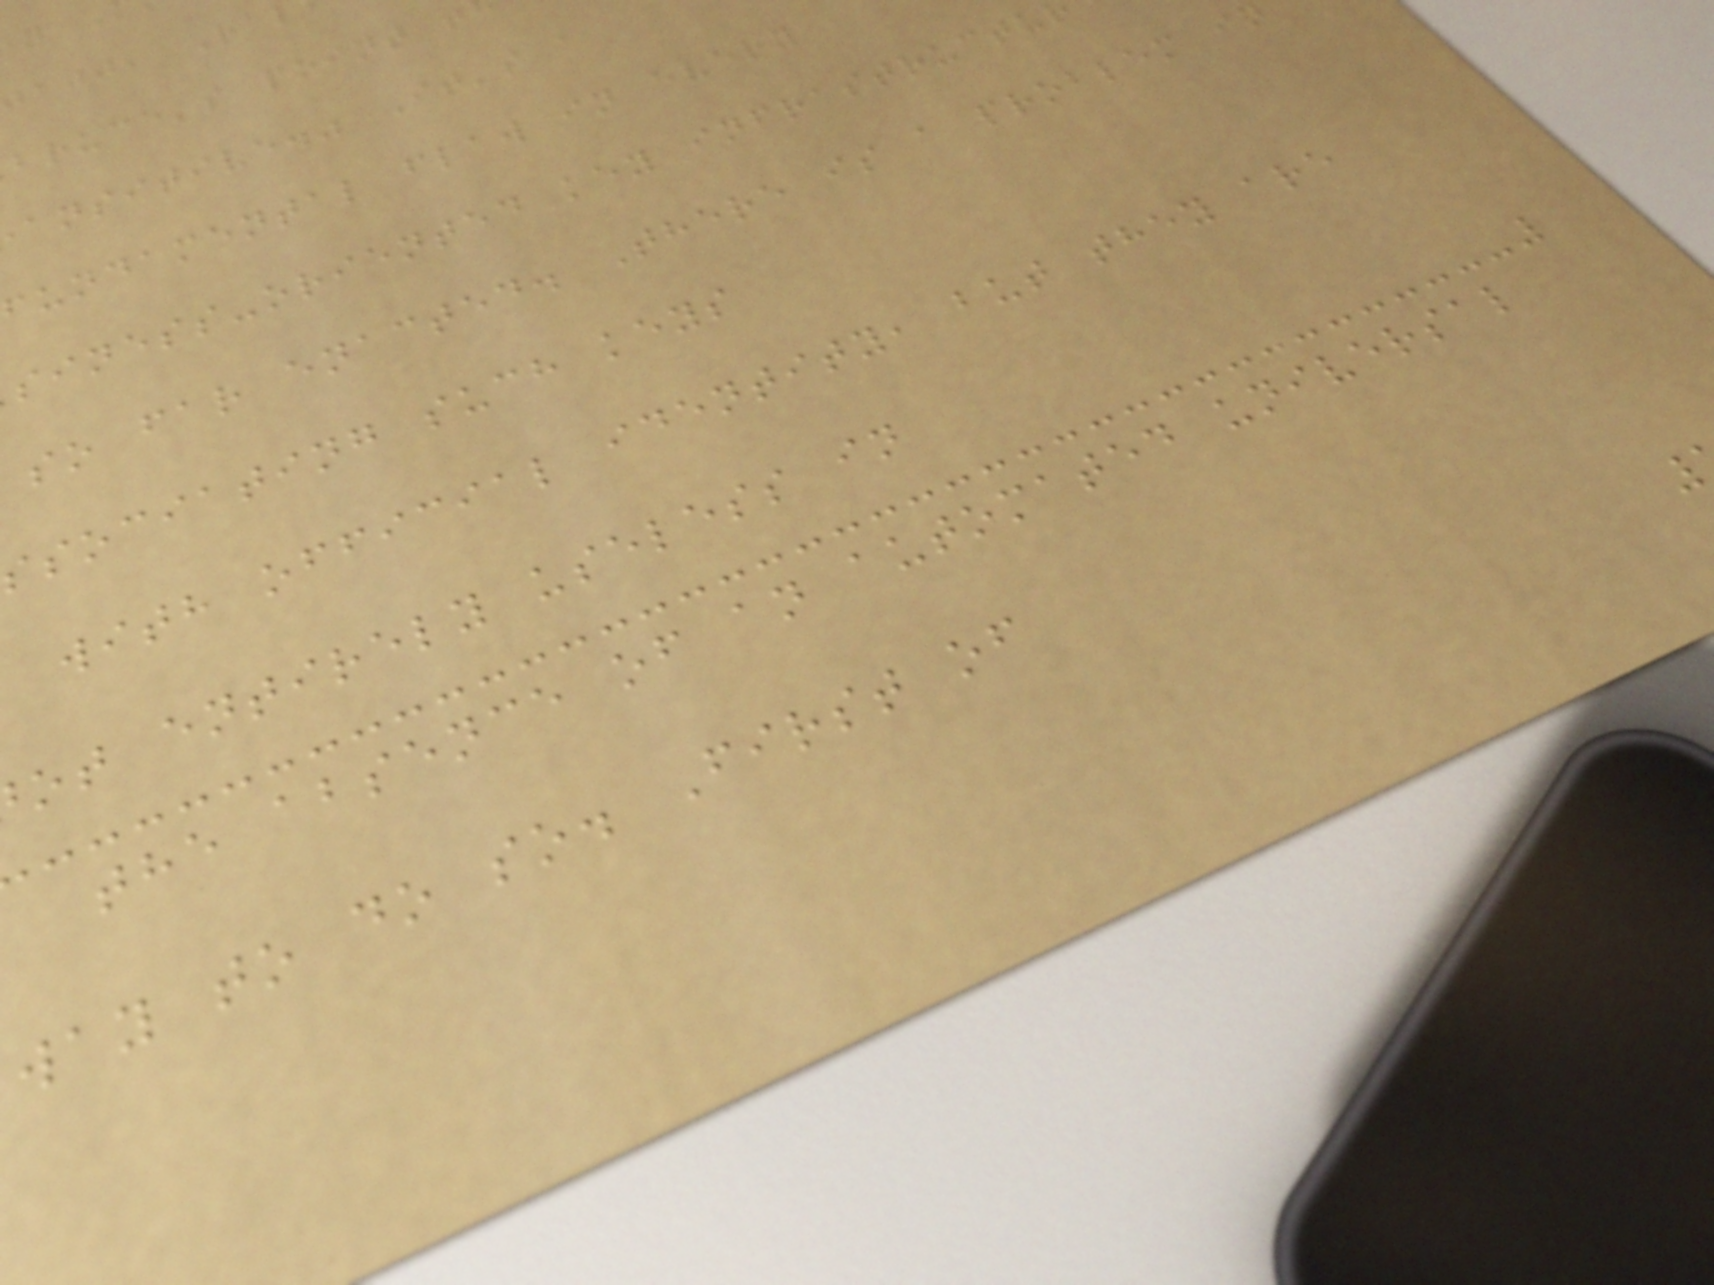ajj, Ral
bruce's point t
ansitive." It's a
fundamental flaw in every
siness-oriented key infrastructu
so far enacted. There is a problem in
ssociating such keys
with official identity, but they are
ot entirely useless in
the absence of an automated universal
way to do so. First of
